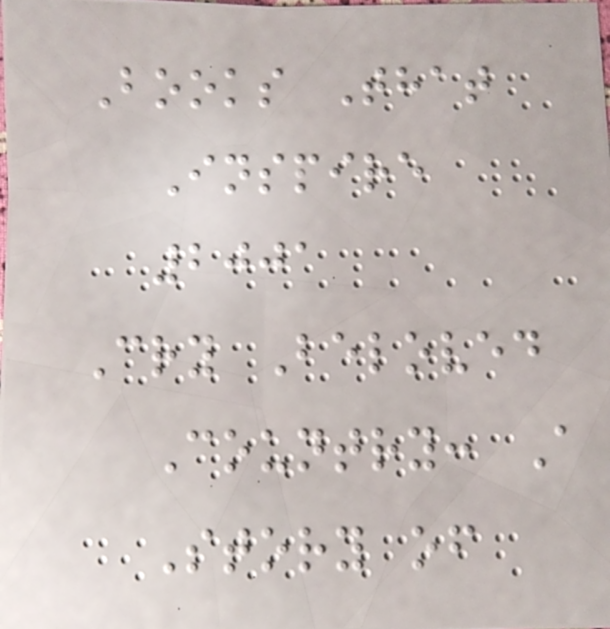Books That
Inspire
2001
Cry Beloved
Country: A
Story of
